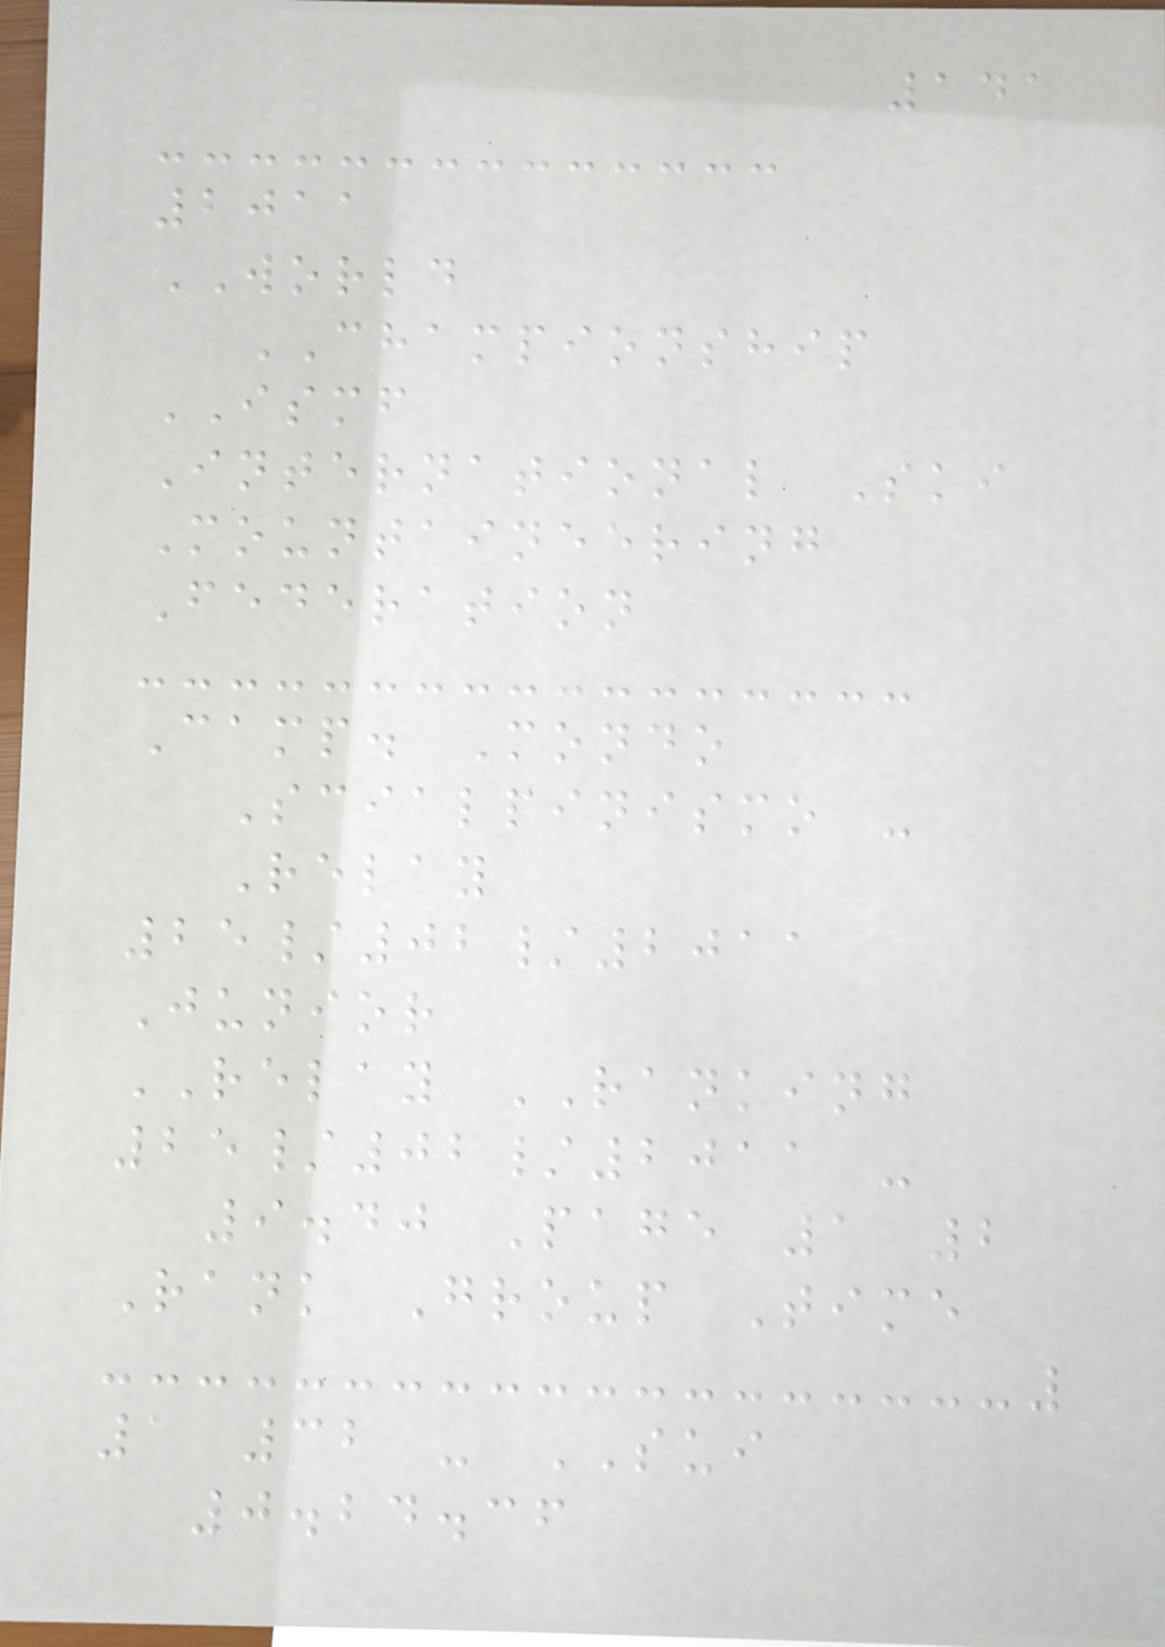141
2011
WORLD
CHAMPIONSHIP
ISMF
International Ski
Mountaineering
Federation
Camp. Mondo
Scialpinismo -
Relay
25/02/2011
Junior
RELAY RANKING
25/02/2011 -
9.40 Page 1 2
Rank Group Time
1 32 - SUI
0.24.36
